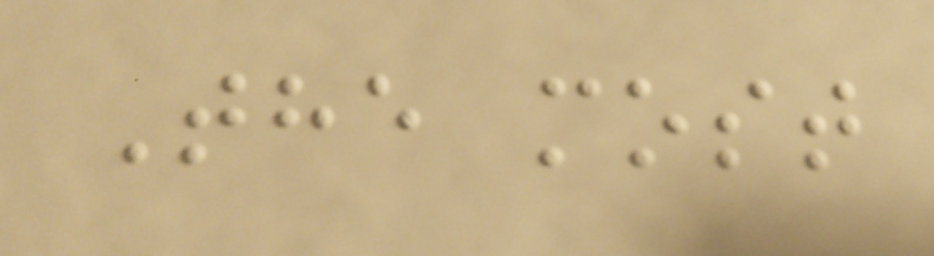The most
